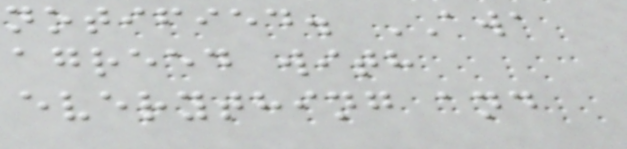notified. AWA
agreed with
everything and
